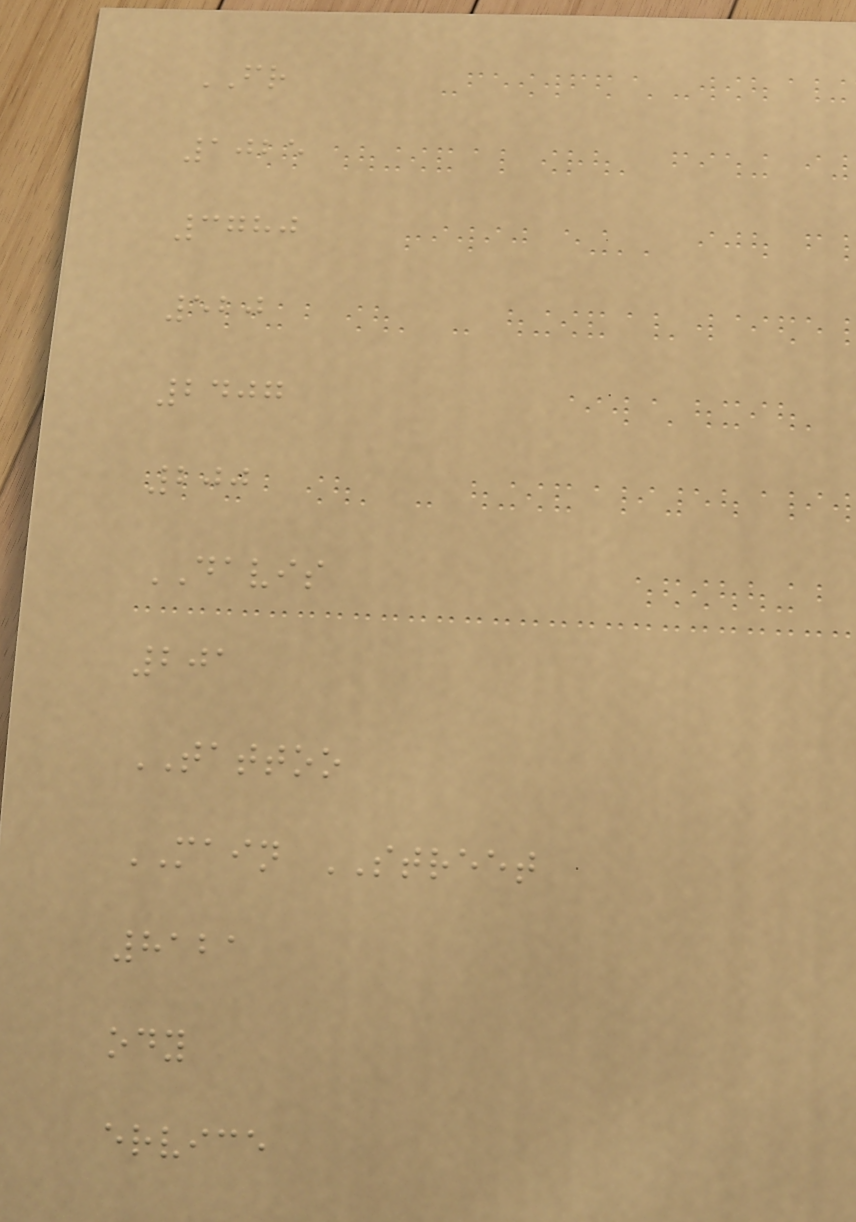FR
1025
3780
520
2407
200
DAVIS
201
TATTOO
MAIN STREET
8121
ody
ervice
